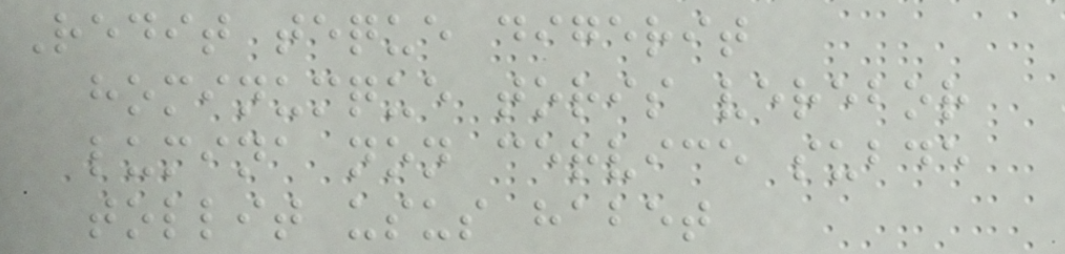Redit teque digerit
hominumque toris verebor
lumina non cervice subde
tollit usus habet
